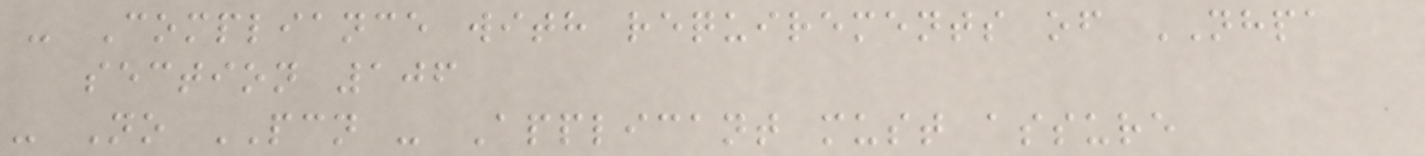- Compliance with requirements of NHPA
section 106
- No PCN - Applicant must assure
